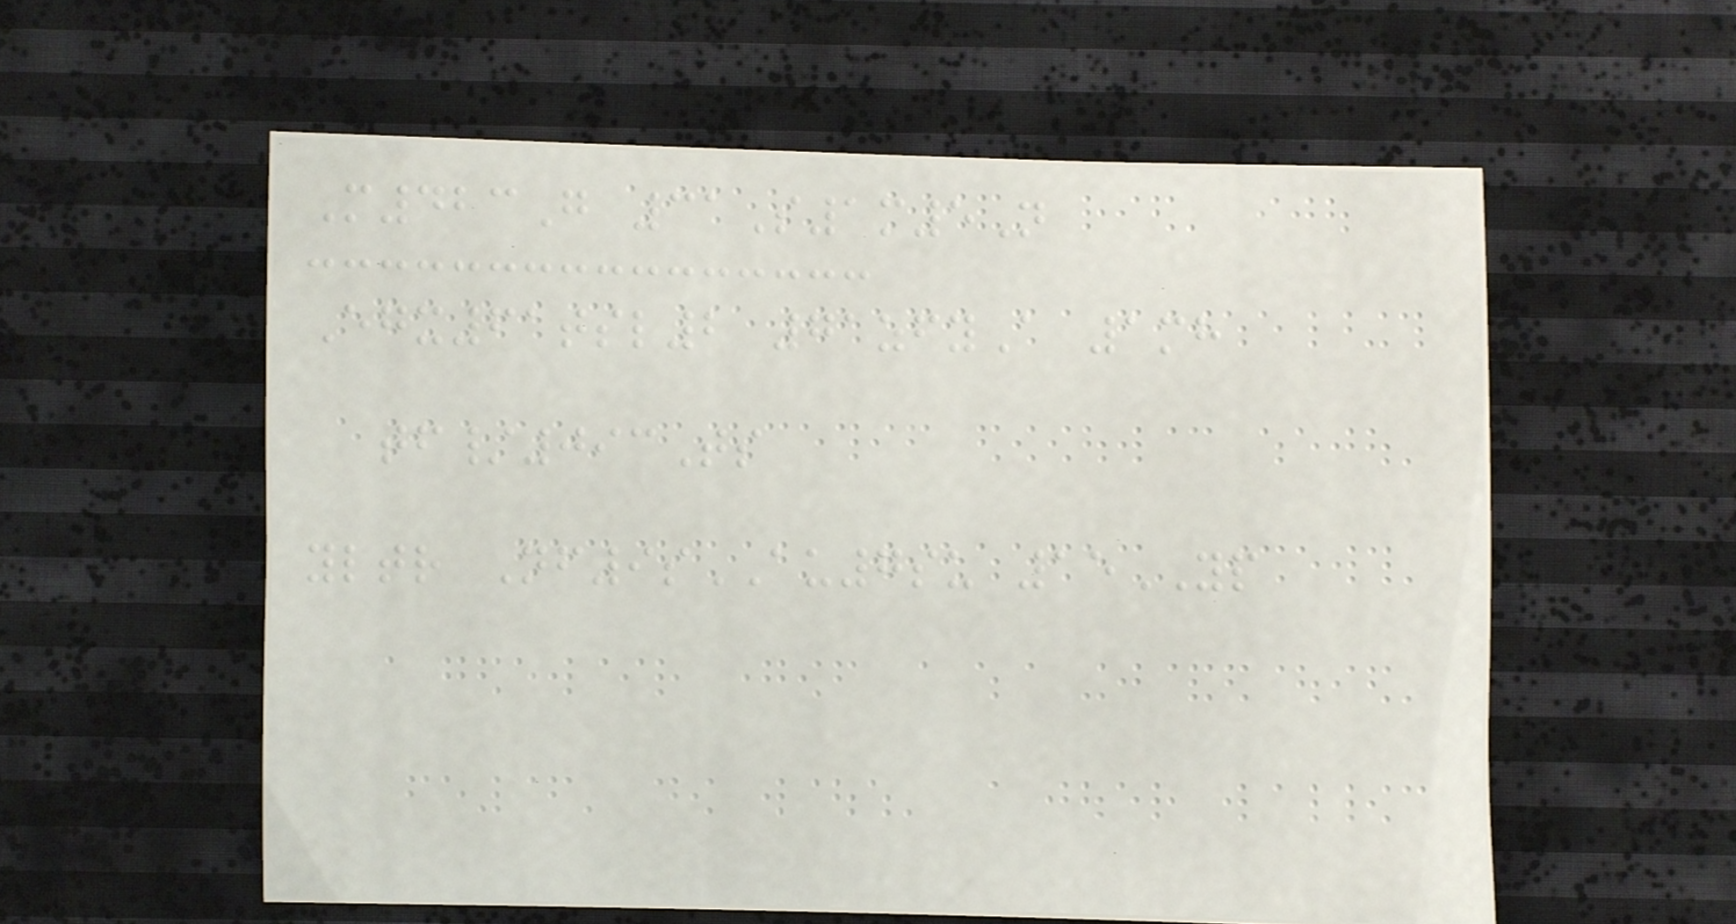M423G 31S1m5N
Egx61tsl2 71zfyA 1mh
tf/093Ts
yltr Nf9sAU7su 15YP
